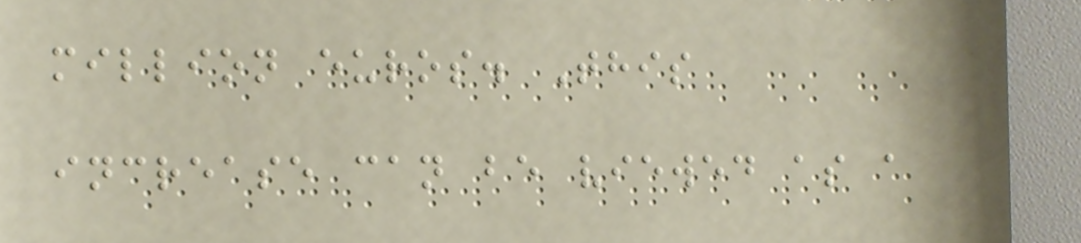million euros. This
increase can be viewed as a
